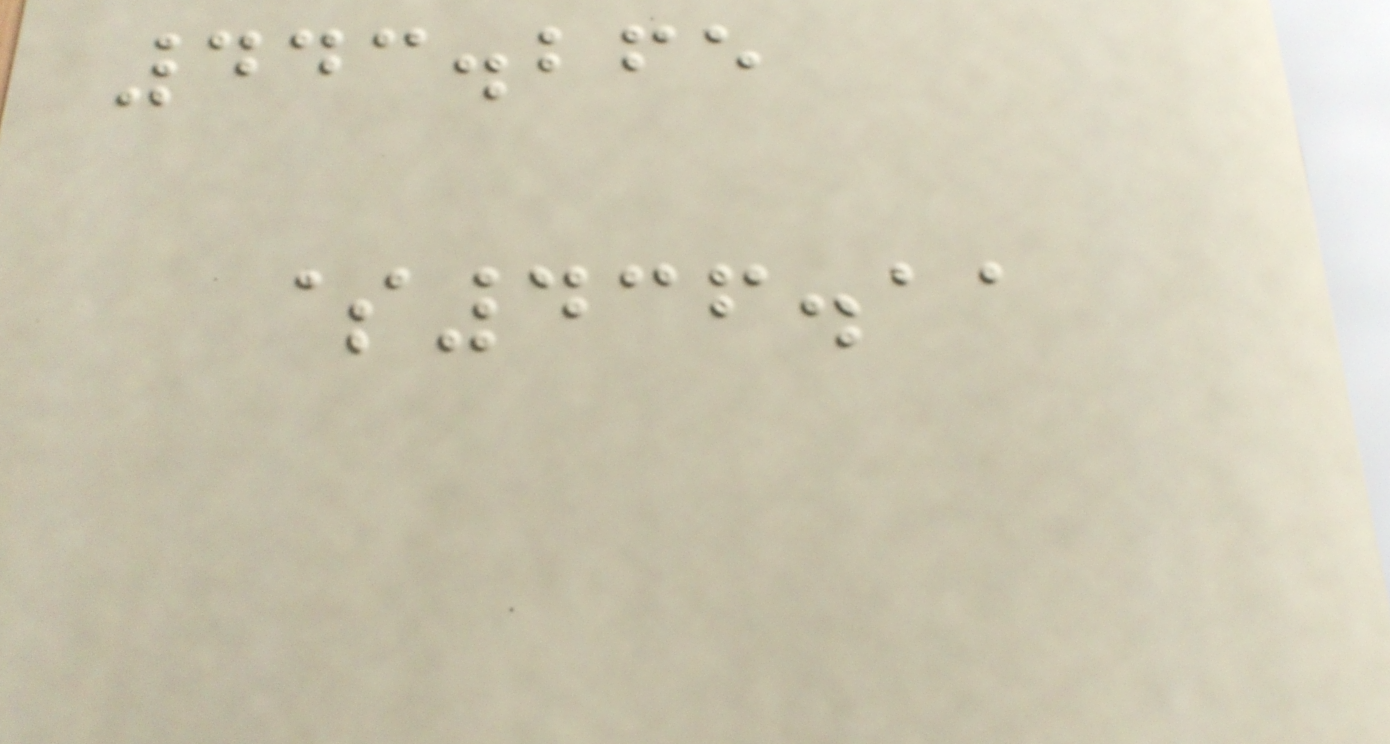443.265
$436.11
